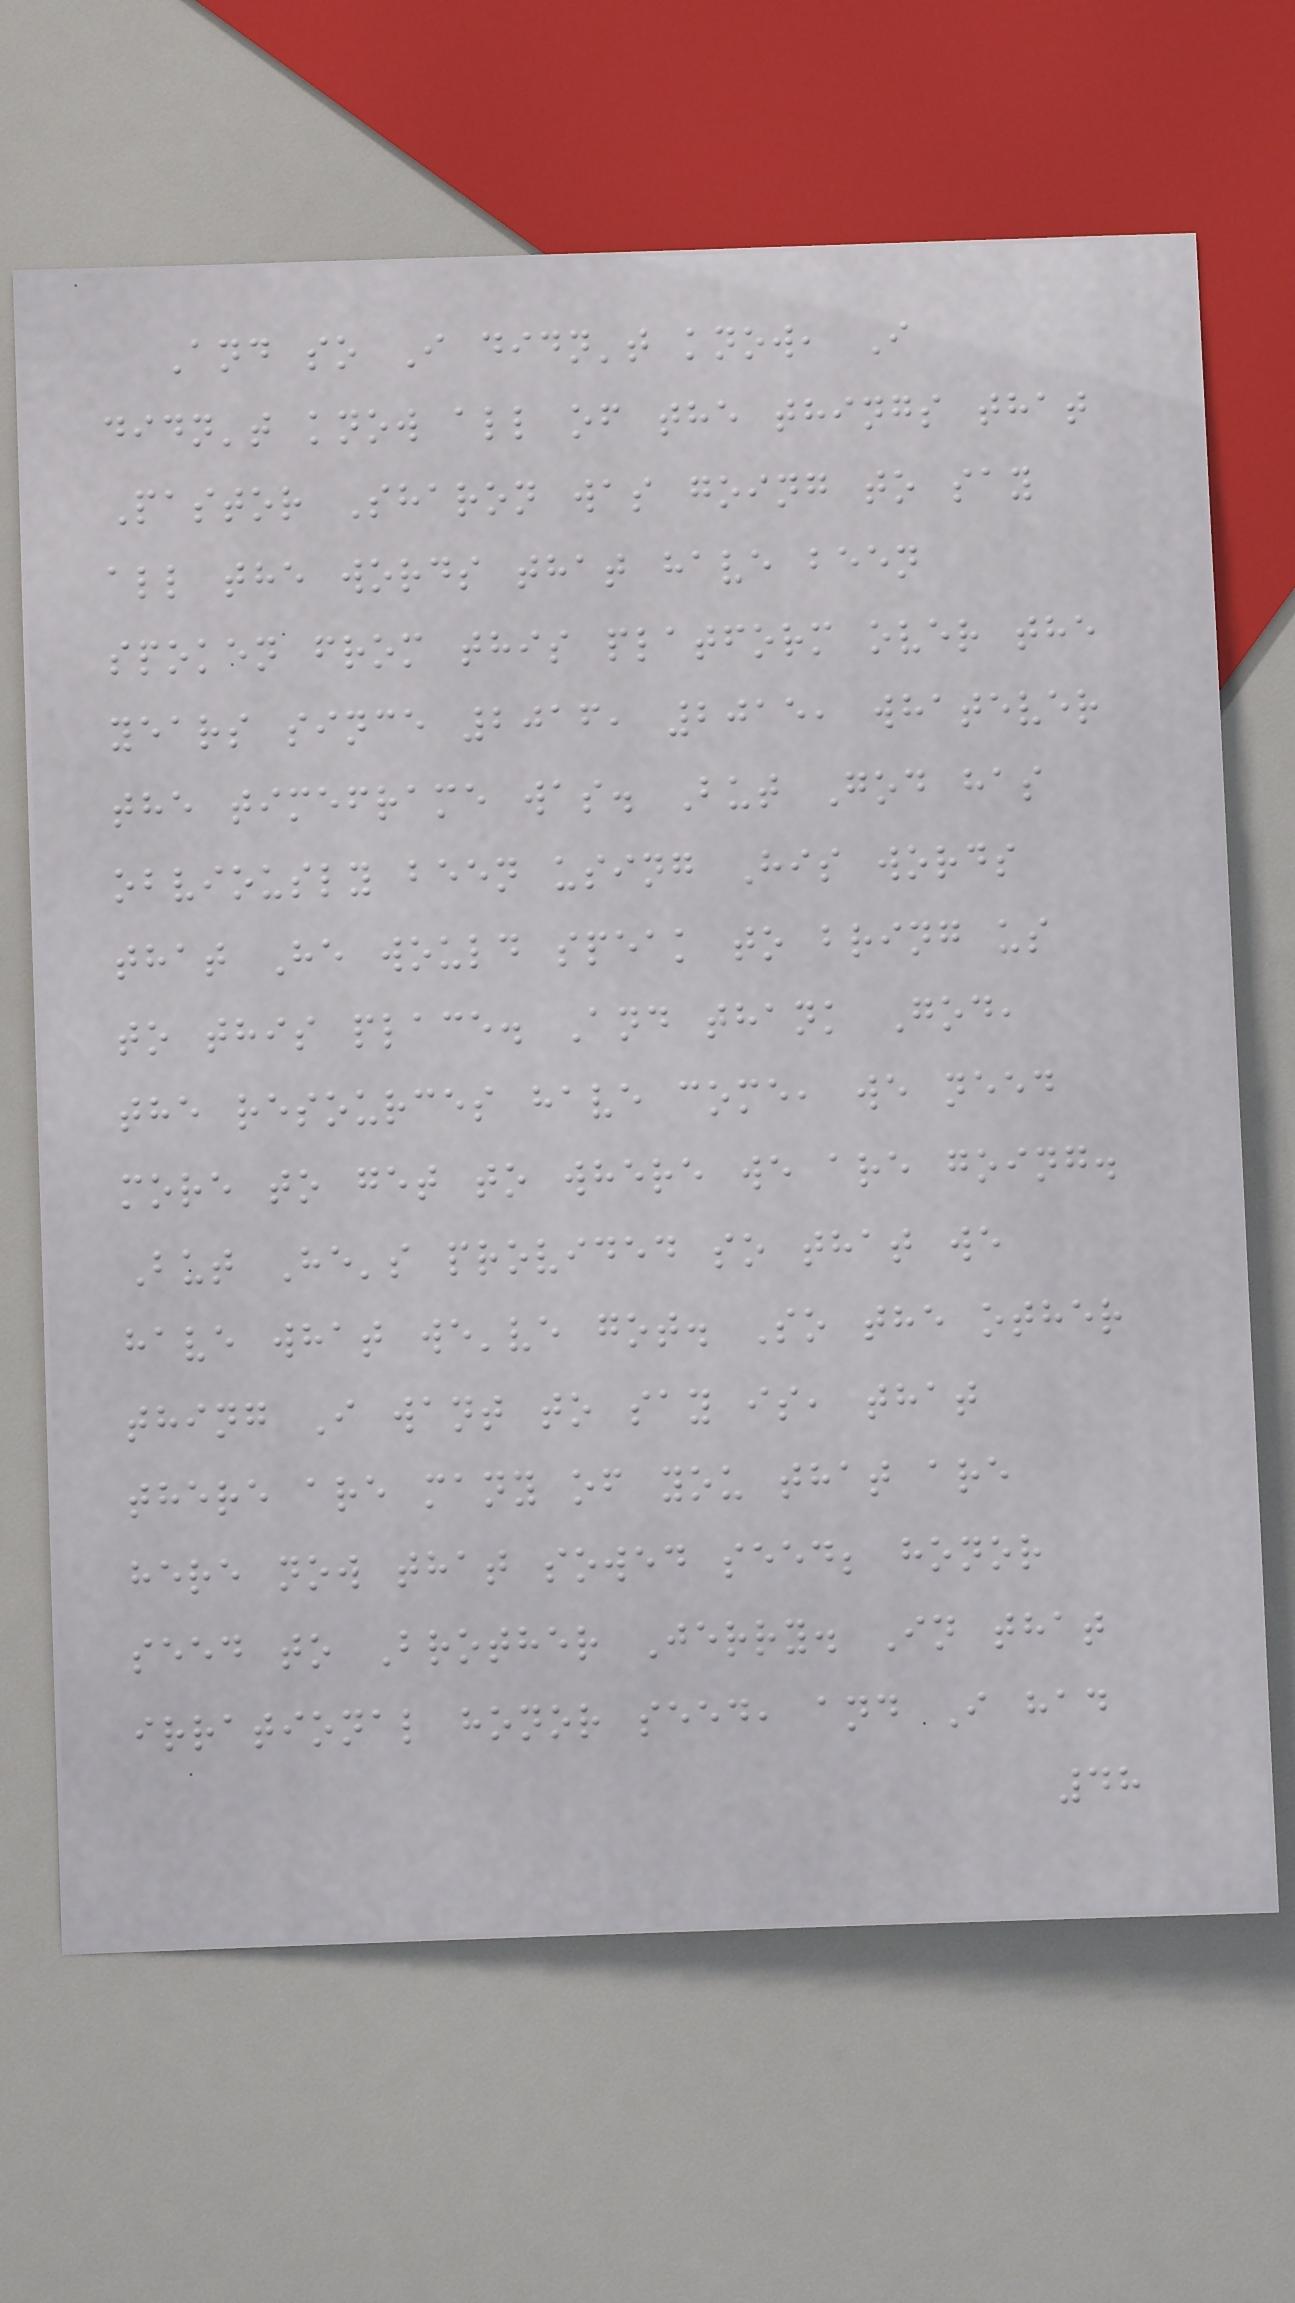And so I didn't know, I
didn't know all of the things that
Pastor Sharon was going to say
all the words that have been
spoken from this platform over the
years since 2016, 2015, whatever
the timeframe was. But God has
obviously been using His words
that He would speak to bring us
to this place. And thank God,
the resources have come, we need
more to get to where we are going.
But He's provided so that we
have what we've got. So the other
thing I want to say is, that
there are many of you that are
here now that sowed seed; honor
seed to Brother Jerry. In that
irrational honor seed, and I had
48
